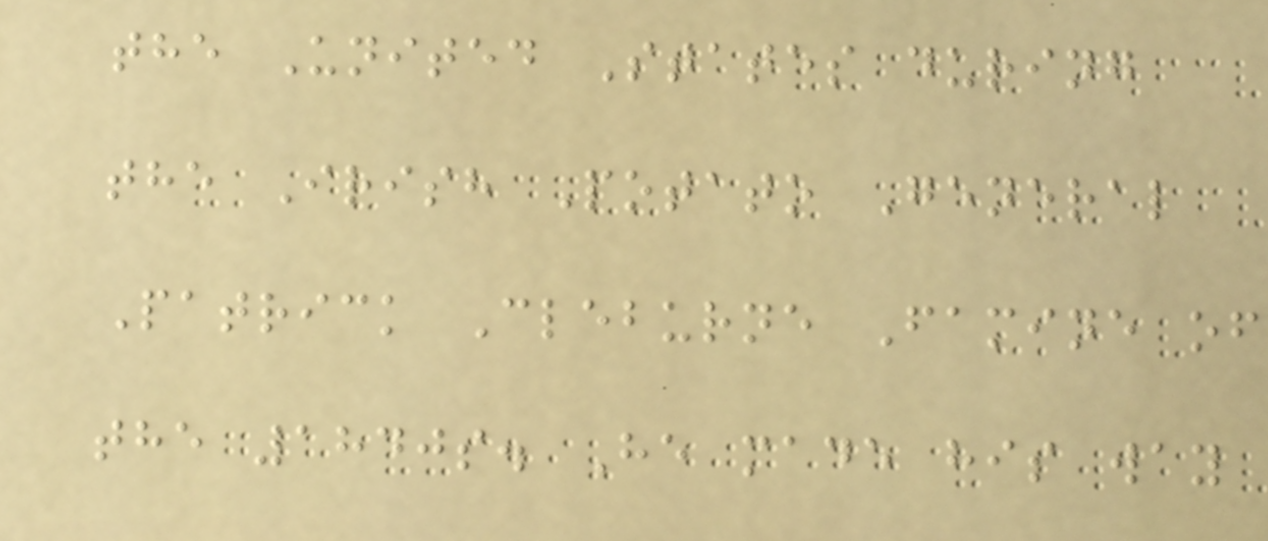the United States during
the Irish Potato General
Patrick Cleburne Famine of
the 1840s. He made his way
